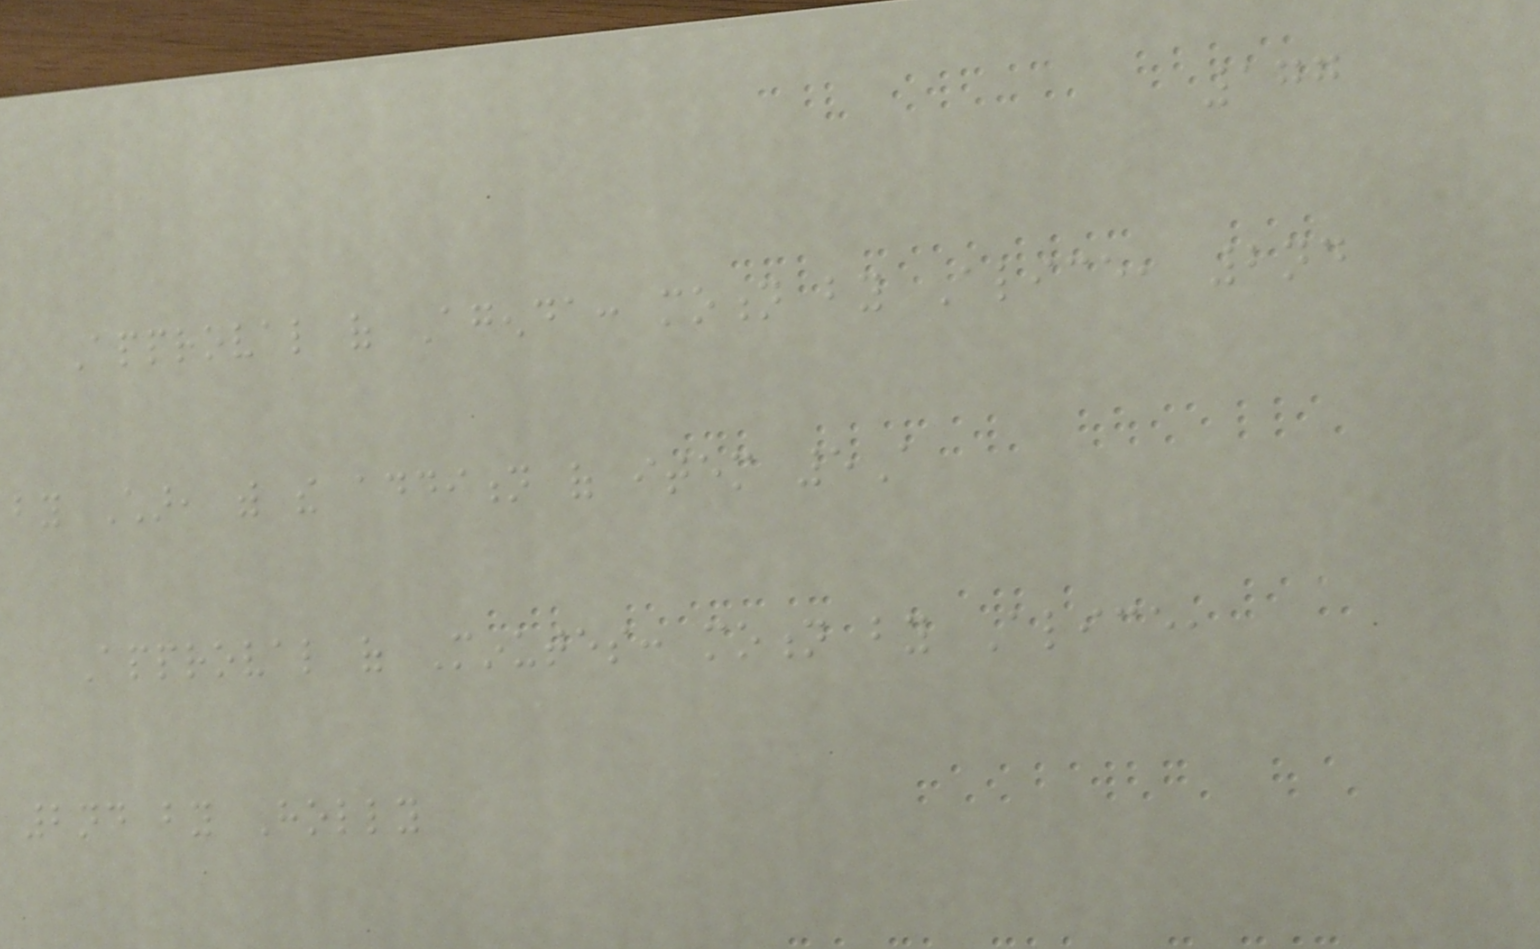177
Approval of Agenda: motion by Alice, 2nd
by Char, with the addition of item 5A
Approval of Minutes: motion by Alice,
2nd by Holly
